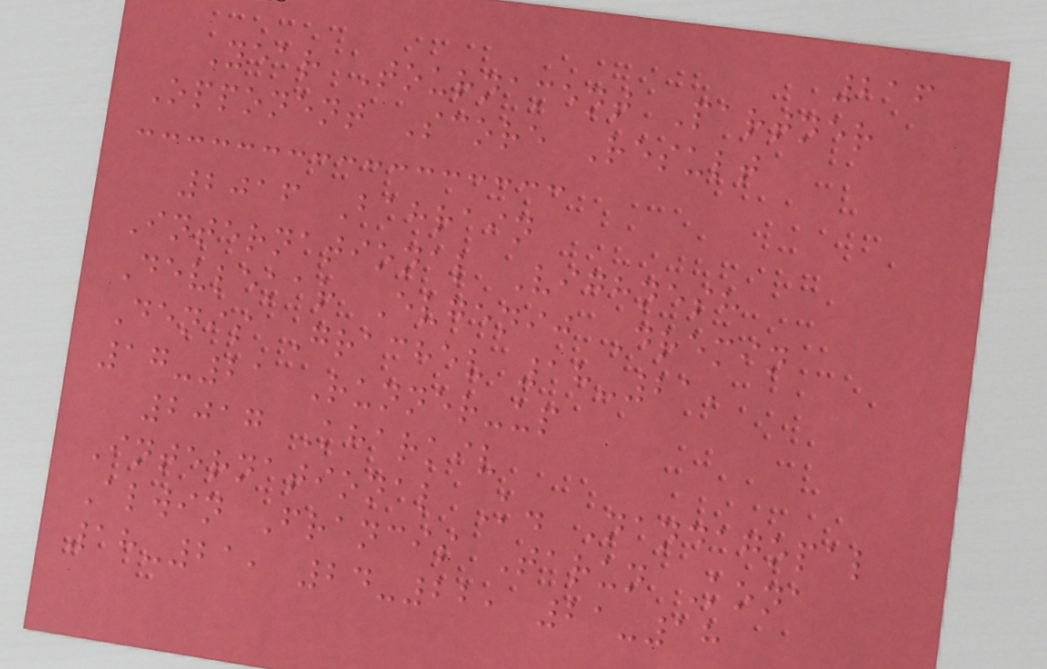216
Year Tournament Partner
Opponent Score Result
2016 Bahrain
International Vighnesh
Devlekar Evgenij Dremin
Denis Grachev 18-21,
17-21 Runner-up
2017 Kharkiv
International K. Nandagopal
Alwin Francis Tarun Kona
18-21, 24-22, 21-18
